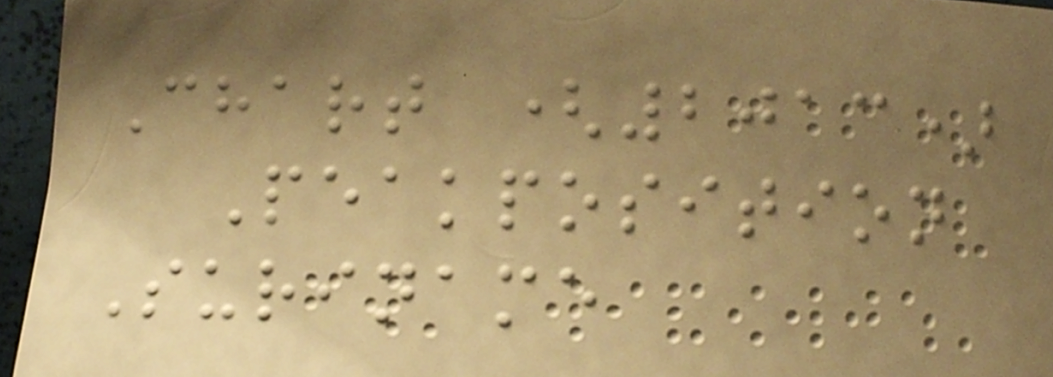Chart (2013)
Peakposition
Suriname
